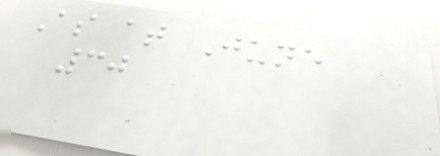As at June
30
